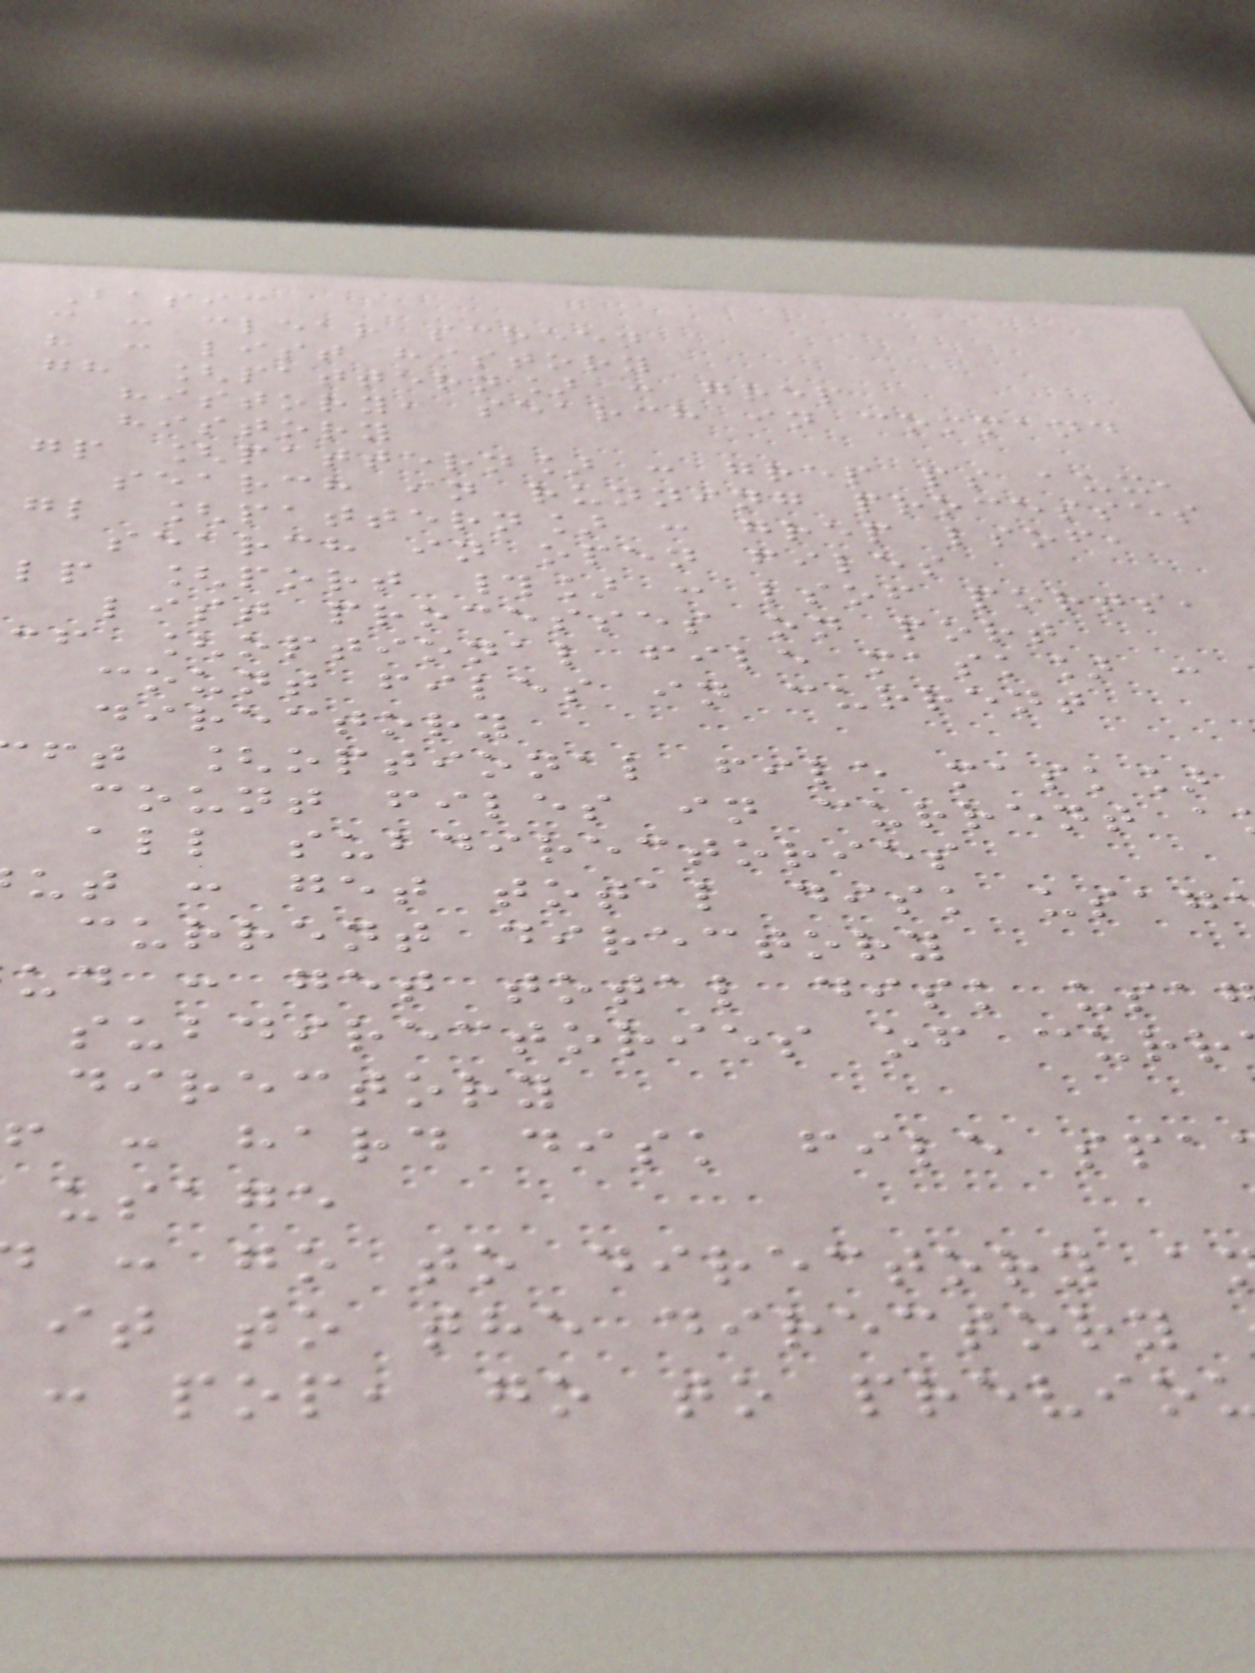Basic
c : clear screen
h : list history
gh [pattern] : grep
history, search in command
history
gp [pattern] : grep ps aux,
search in running processes
gl [pattern] : grep lsof,
search in open files
lp [port #] : lsof ports,
list processes on port
cf [optional file mask] :
count files in current
directory
ft [optional file mask]
count files in current a
all subdirectories
ut : get total disk usag
current directory
ud : get total disk usa
subdirectories of curr
directory
f : hard disk file spa
usage
: go to directory a
it to the directory
: pop, go to previo
